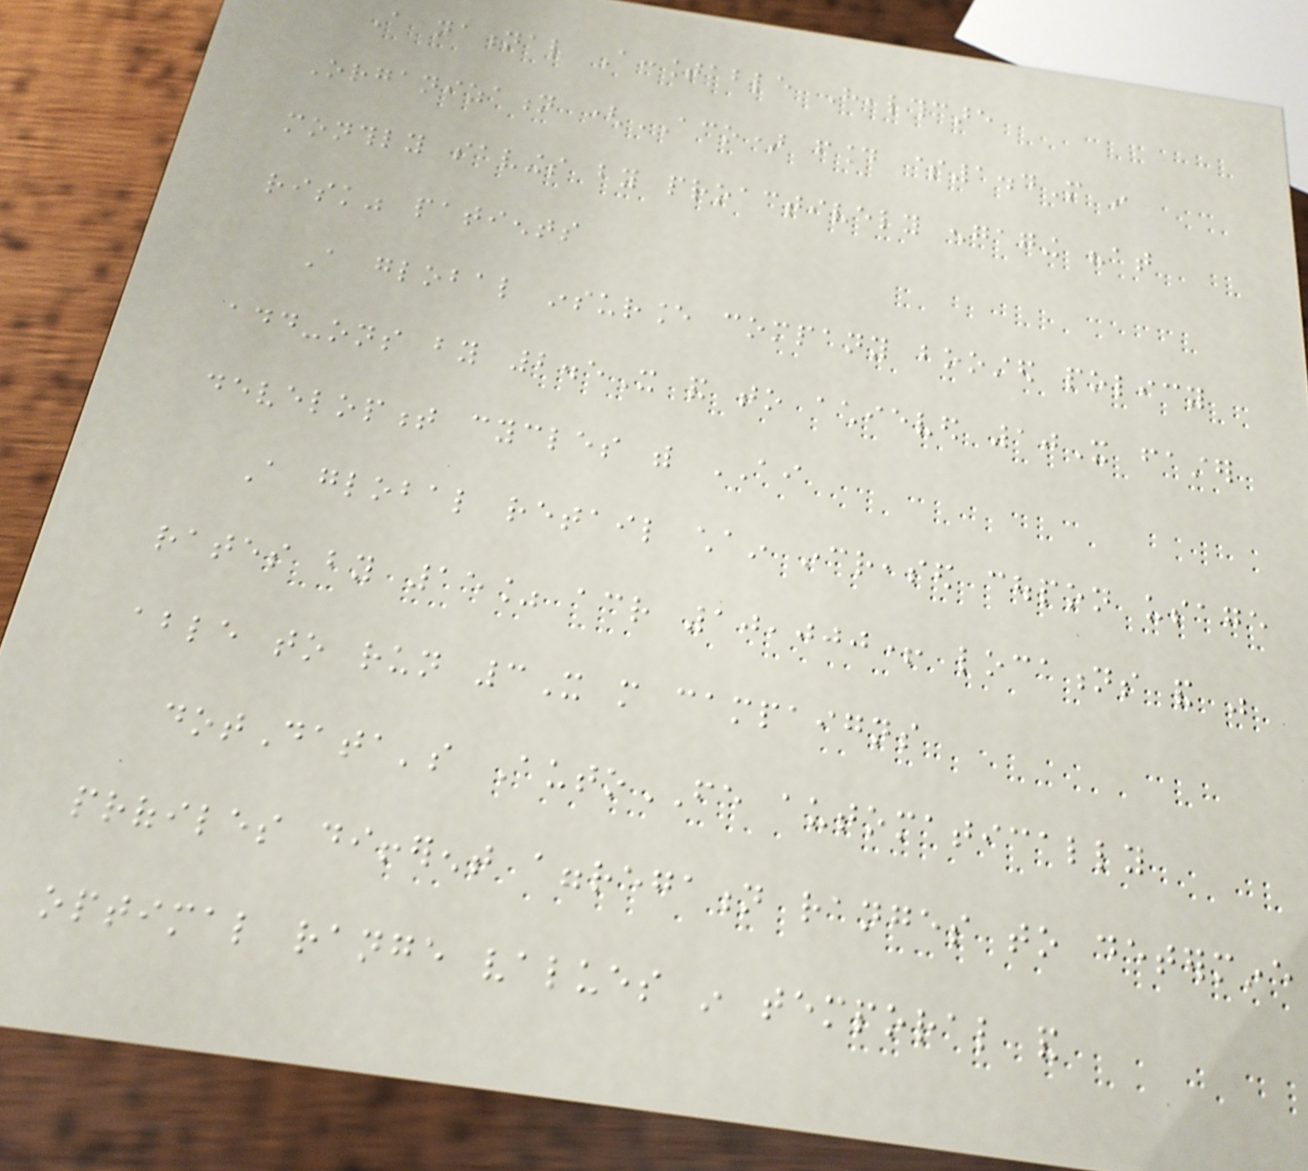A national Accountable Healthcare
Organization (ACO) found $1.4M in
monthly savings by proactively engaging "at
risk" patients
A global insurance company boosted policy
add-ons by 2.5X and to achieved 10X faster
development cycles with AI
A global retail chain increased coupon usage
rates by 15% across 10,000+ locations and was
able to run 3X more campaigns
dotData's AutoFE automatically
profiles different aggregation ranges to determine
optimal range values in temporal and
